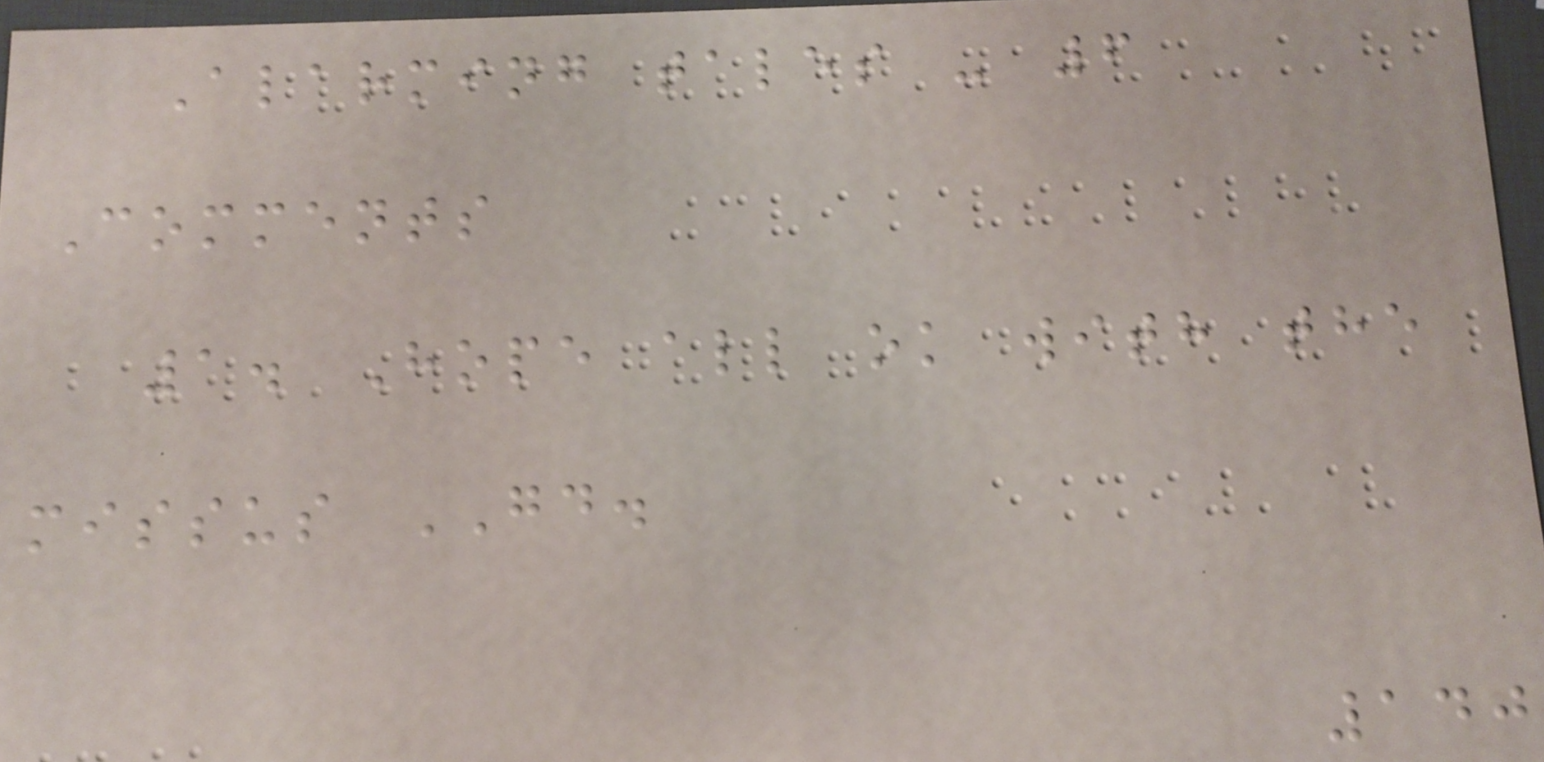Alarming tales - 6
Comments
1. Hope all ok with the
missus GD.
140
